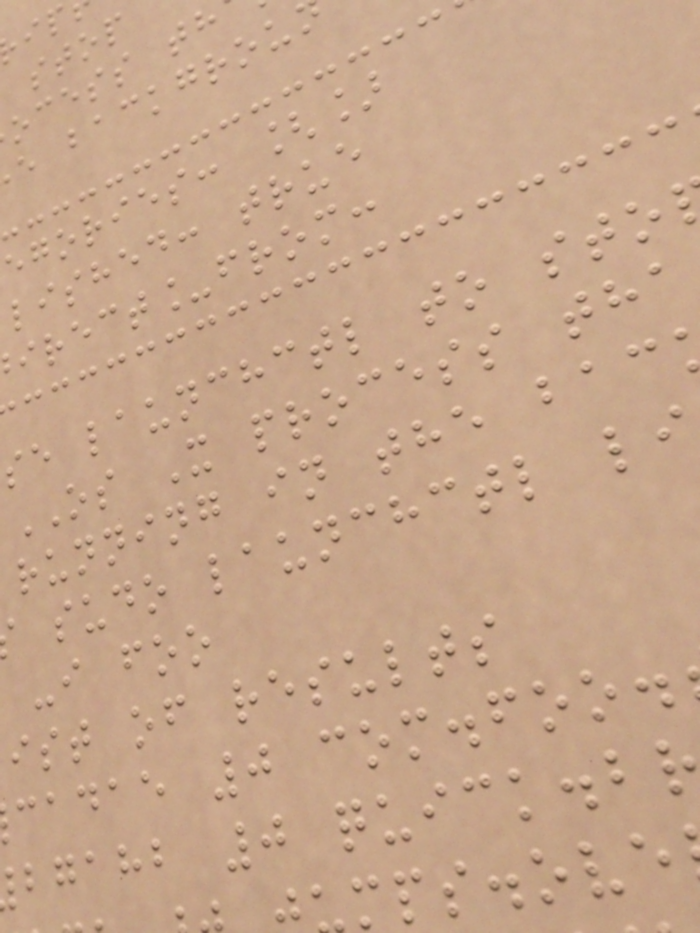ocess th
e backgrou
egories: []
lished: true
irect_from:
se launchctl to sto
OS X process tha
running in the bac
sudo launchctl li
-i foo
ist of results
cadae 0 com.foo.
bgahb 0 quick.b
